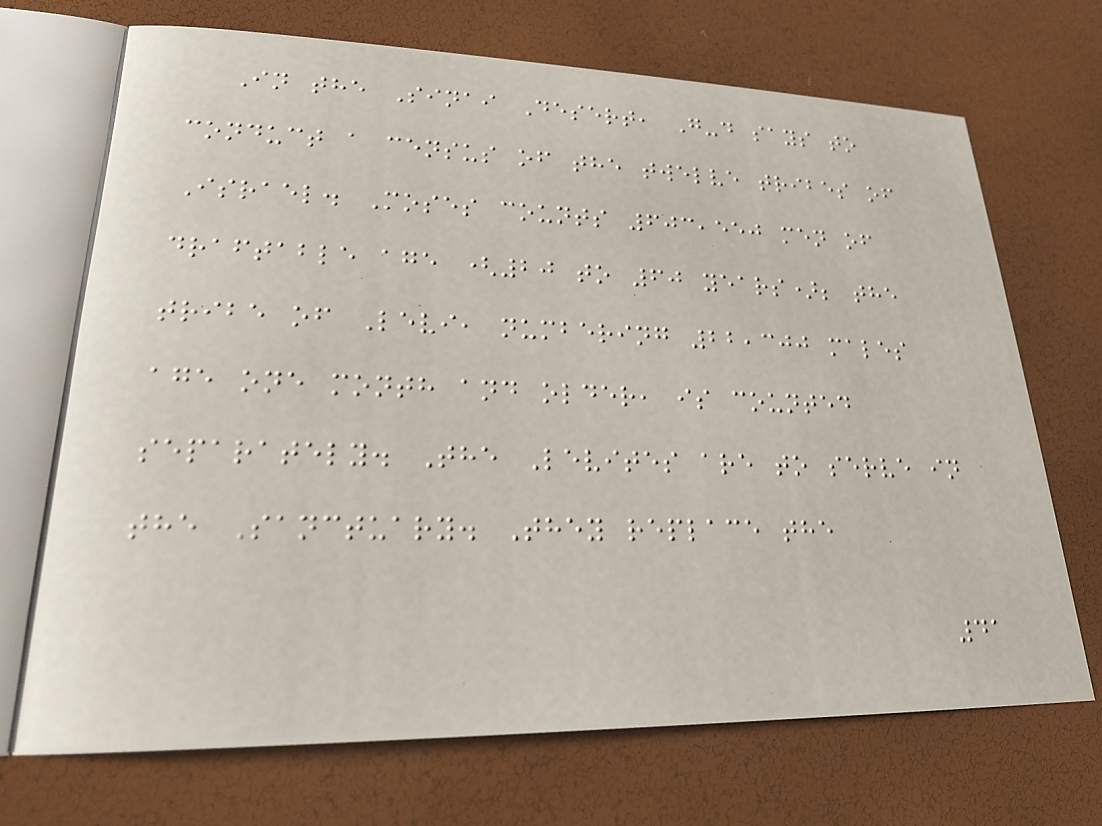In the Sinai Desert, G-d says to
conduct a census of the twelve tribes of
Israel. Moses counts 603,550 men of
draftable age (20 to 60 years); the
tribe of Levi, numbering 22,300 males
age one month and older, is counted
separately. The Levites are to serve in
the Sanctuary. They replace the
41
